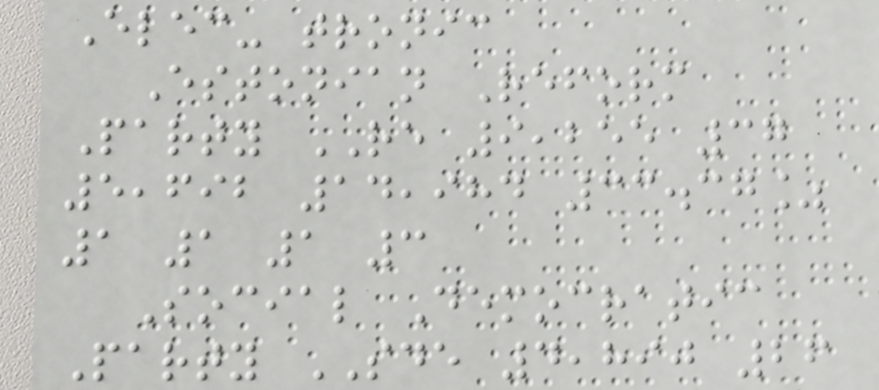Elec- tronic
Estonian Reform
Party RE 9,255 37
5,692 14,984 33.37%
1 1 1 3
Social Democratic
Party SDE 4,890 26
